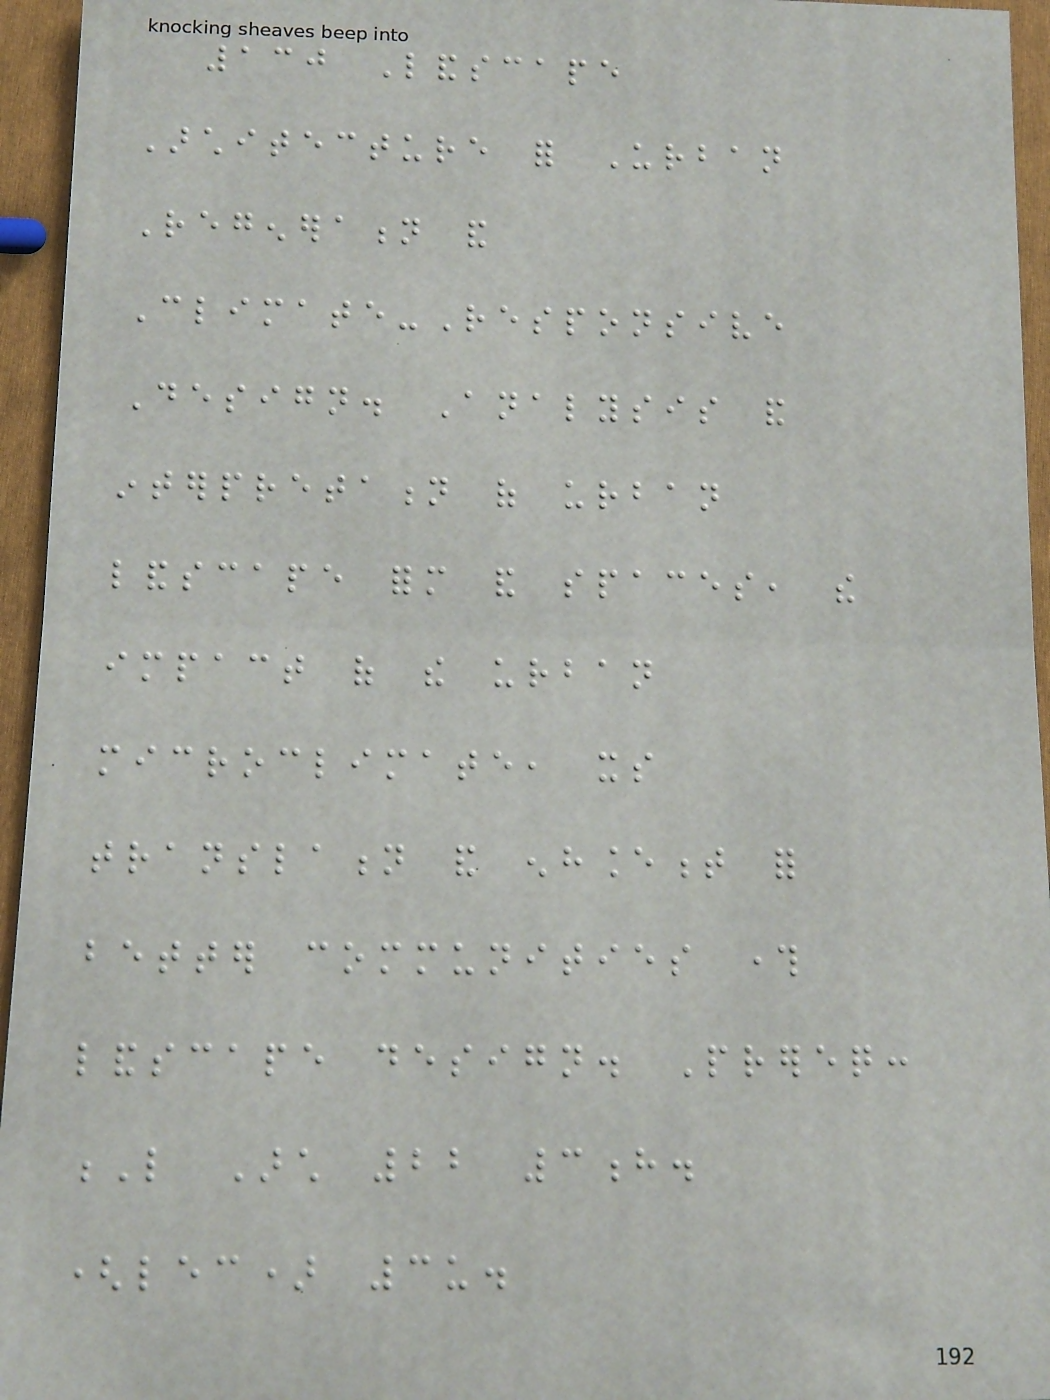130 Landscape
Architecture for Urban
Regeneration and
Climate-Responsive
Design. Analysis and
interpretation of urban
landscape form and spaces, the
impact of the urban
microclimate, its
translation and enhancement for
better communities through
landscape design. Prereq:
L Arch 22 3h.
(lec) 3u.
